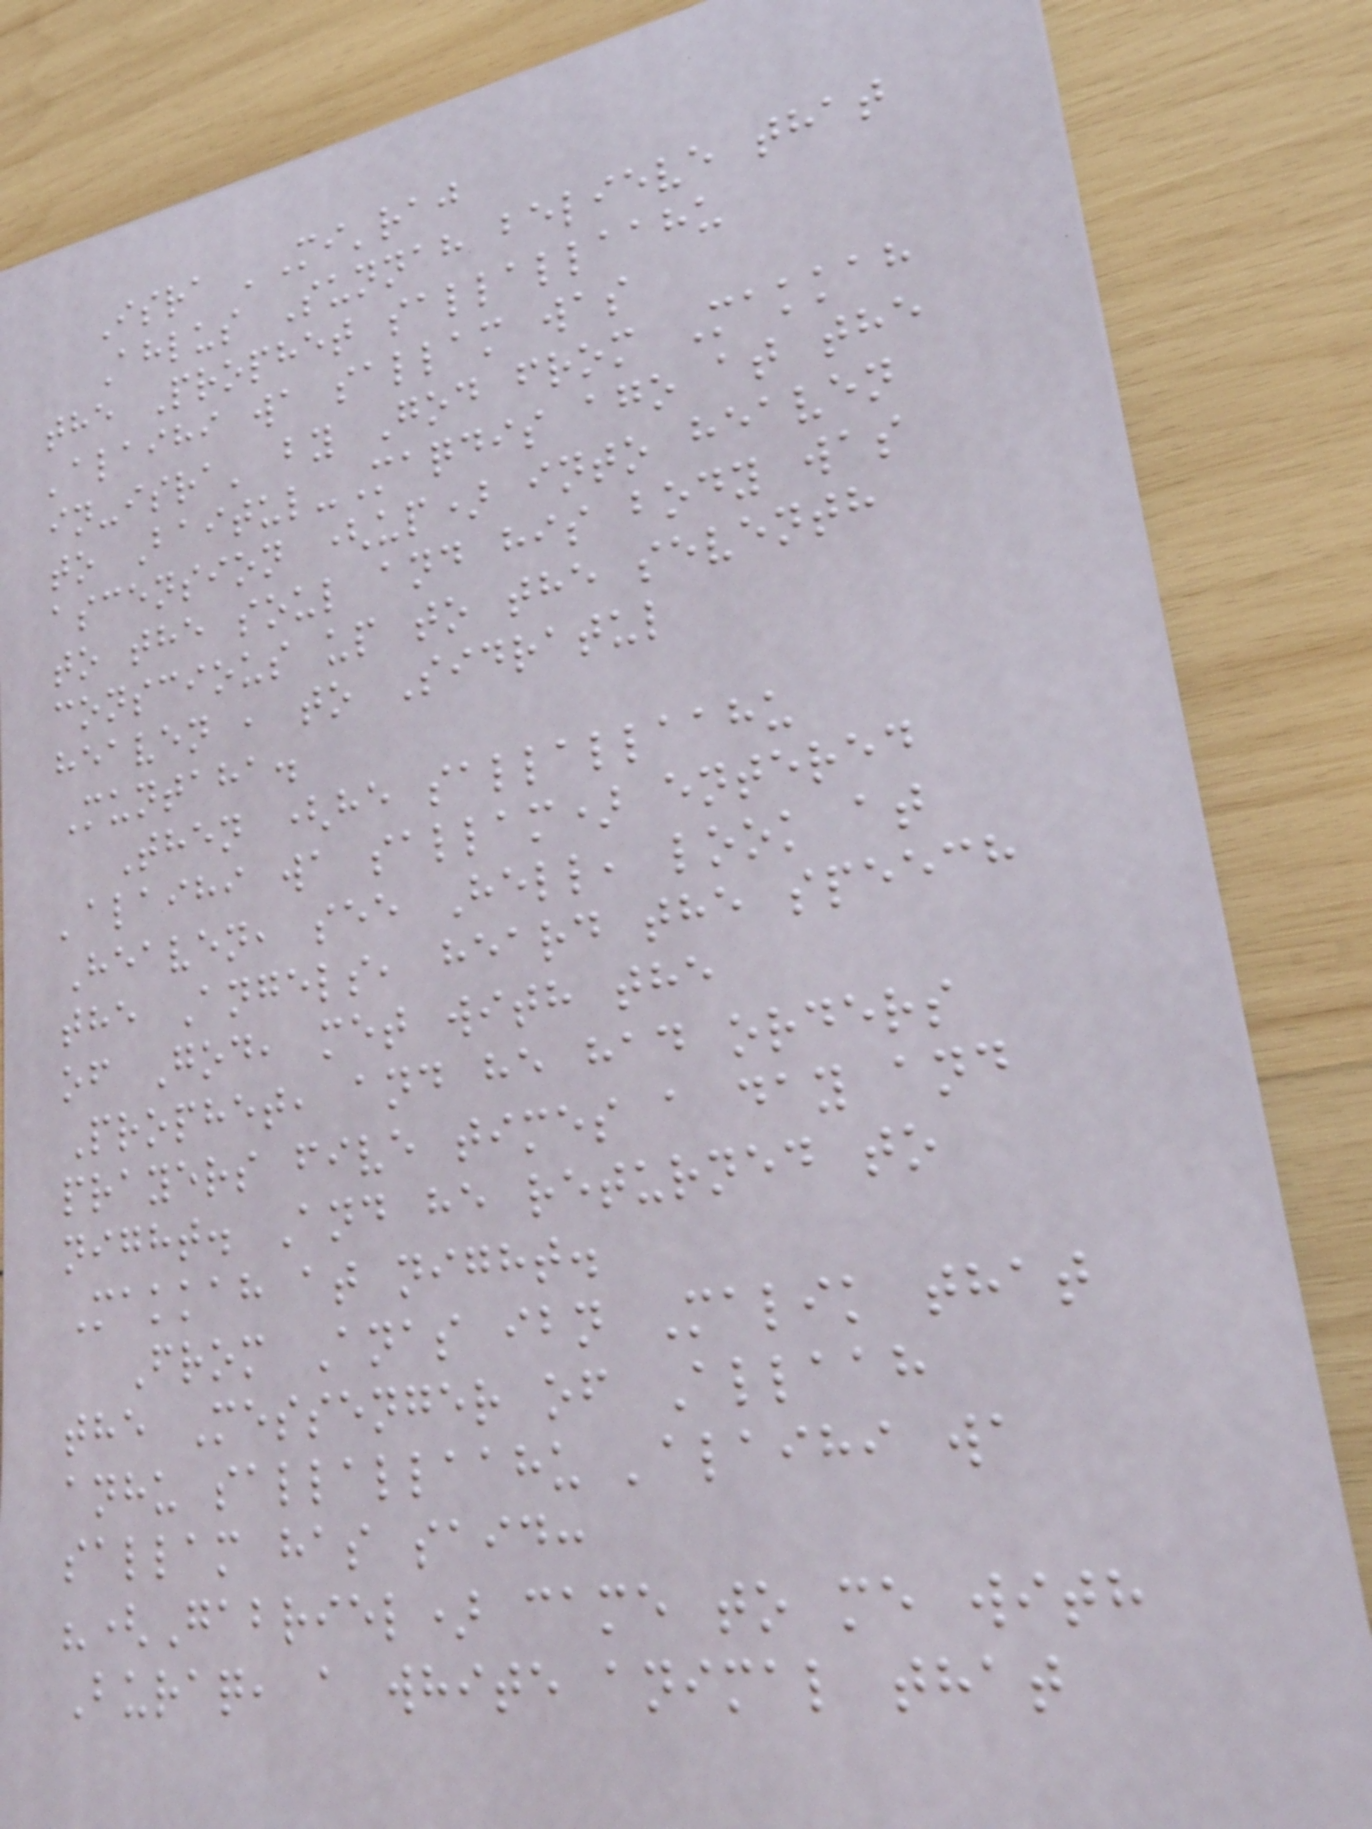Isra 'Mi'raj
Ahlus Sunnah believe that
the Prophet sallallaahu
'alaihi wa sallam was
in-isra' by God from Makkah
to Baitul-Maqdis ago at the
ascension (up) into heaven
to the soul and his body was
conscious up to the seventh
heaven , to Sidratul
Muntaha.
Then (he sallallaahu
'alaihi wa sallam) entered
Heaven, see Hell, look at
the Angels, heard the speech
of God, met with the
Prophet, and he had orders
prayers five times a day and
night. And he returned to
Makkah at night.
From Anas ibn Malik that
the Messenger of Allaah
anhu sallallaahu 'alaihi wa
sallam has said:
"(Gabriel) came to me with
Buraq, a white animal that
